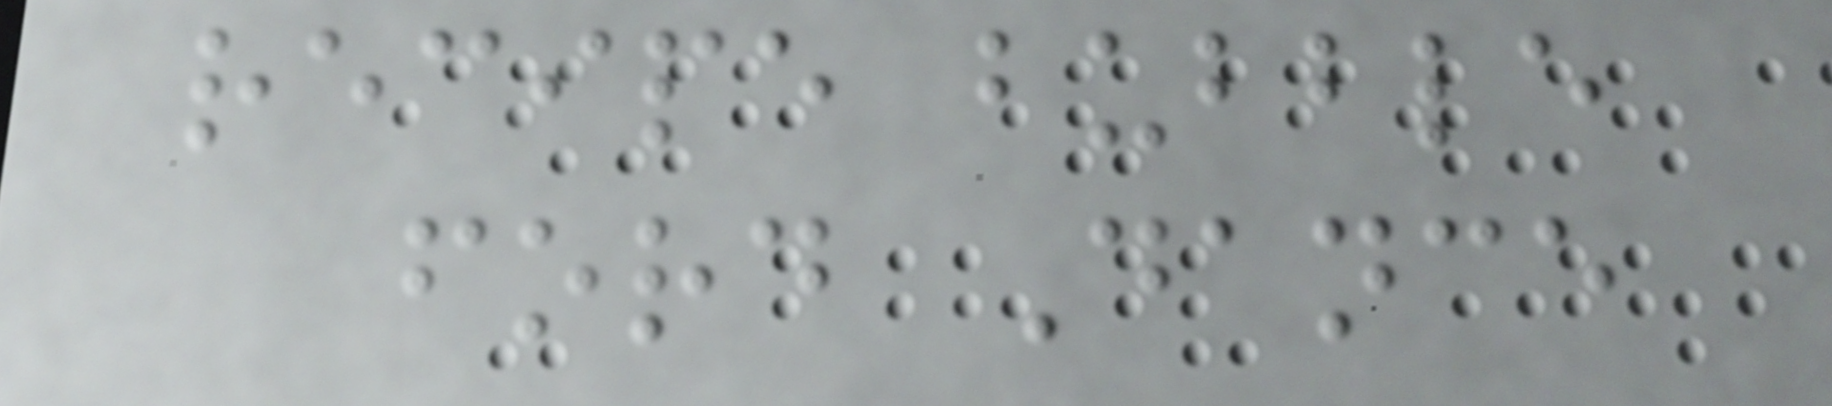recipe bubble
ford Dance
